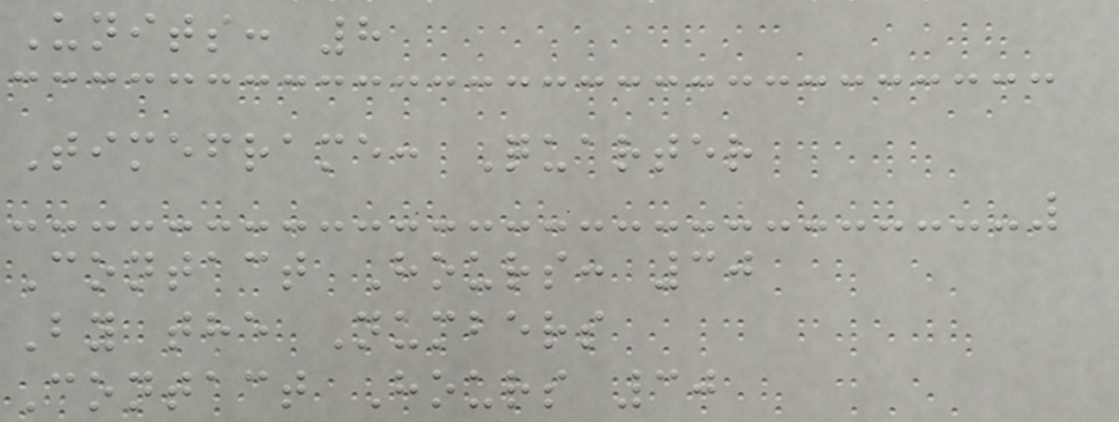Units: 8
Timeframe: Quarter
Contact Hours: 30
By the Numbers
Contact Hours 30
